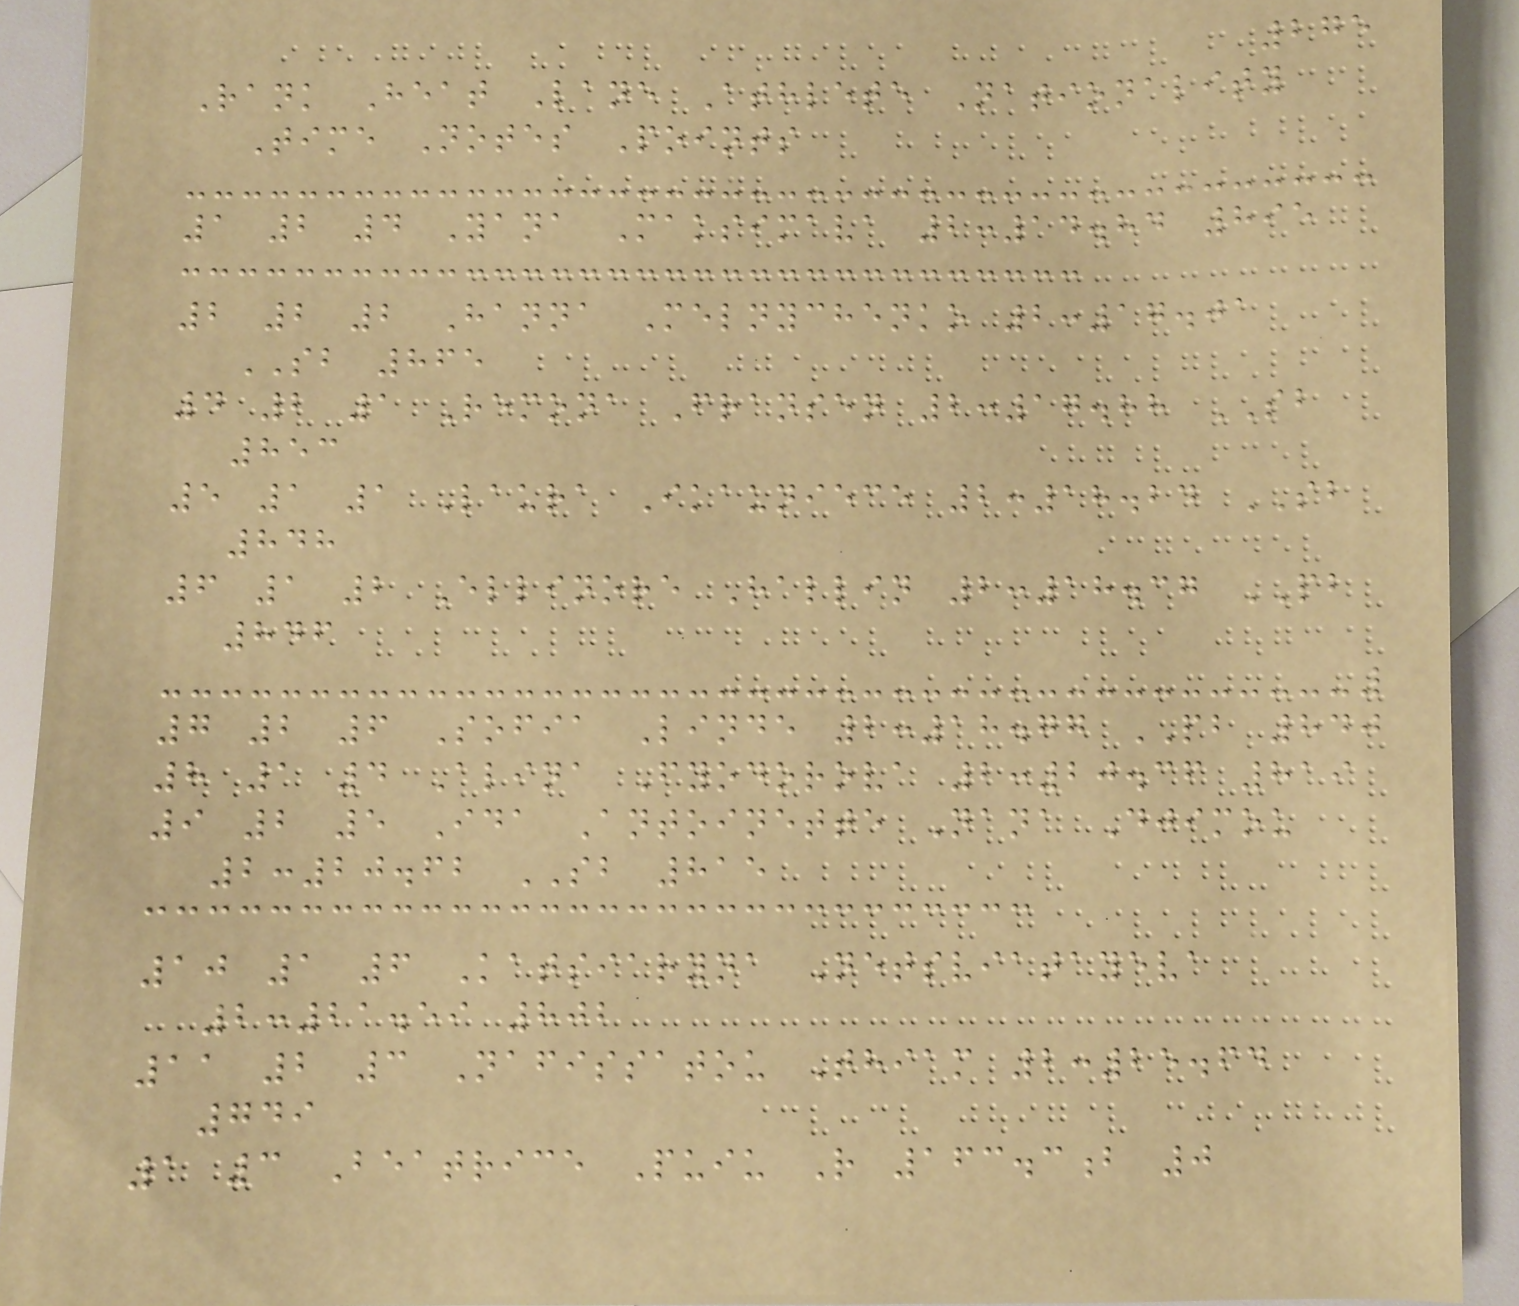275
Rank Heat Lane Athlete Nationality
Time Notes Points
1 2 4 Yana Maksimava 2:14.84 895
2 2 2 Hanna Melnychenko 2:17.01
SB 865
4 2 1 Remona Fransen 2:17.88 SB
853
5 1 1 Laura Ikauniece 2:18.24 SB
848
6 1 2 Ellinore Hallin 2:18.37 PB
846
7 2 6 Sofia Linde 2:18.77 PB 840
8 1 4 Alina Fyodorova 2:20.36 819
9 2 5 Ida Antoinette Nana Djimou
2:20.62 SB 815
10 1 6 Katsiaryna Netsviatayeva
2:21.59 802
11 2 3 Nafissatou Thiam 2:25.64
749
1 3 Beatrice Puiu R 163.3b 0
